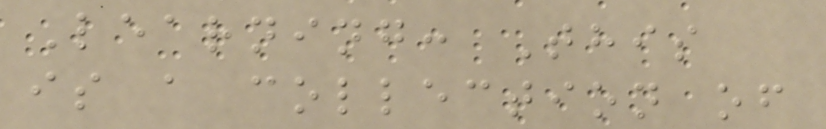Learning: This
is a collection of
